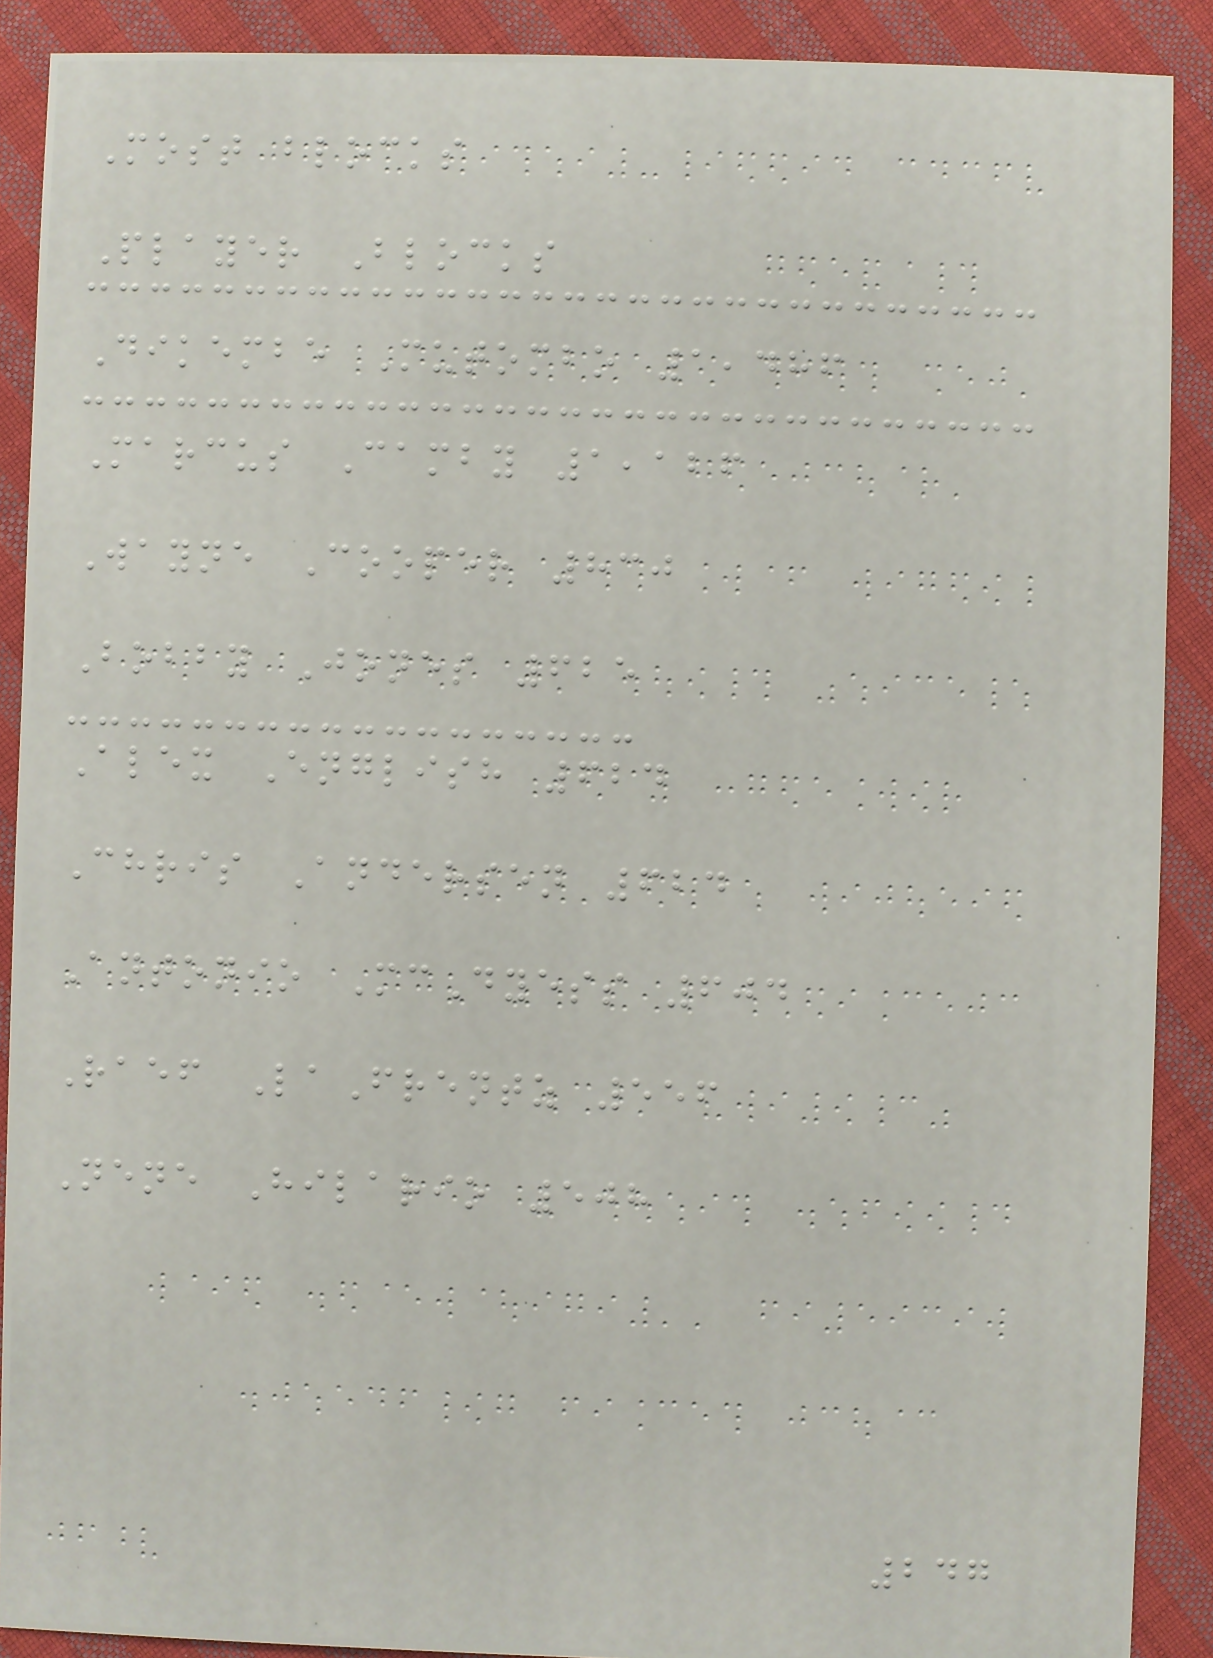Most blocks
Player Blocks
Dikembe Mutombo 1,486
Marcus Camby 1,126
Wayne Cooper 830
Bobby Jones 625
Alex English 624
Chris Andersen 624
Antonio McDyess 604
Raef LaFrentz 556
Nene Hilario 508
247
